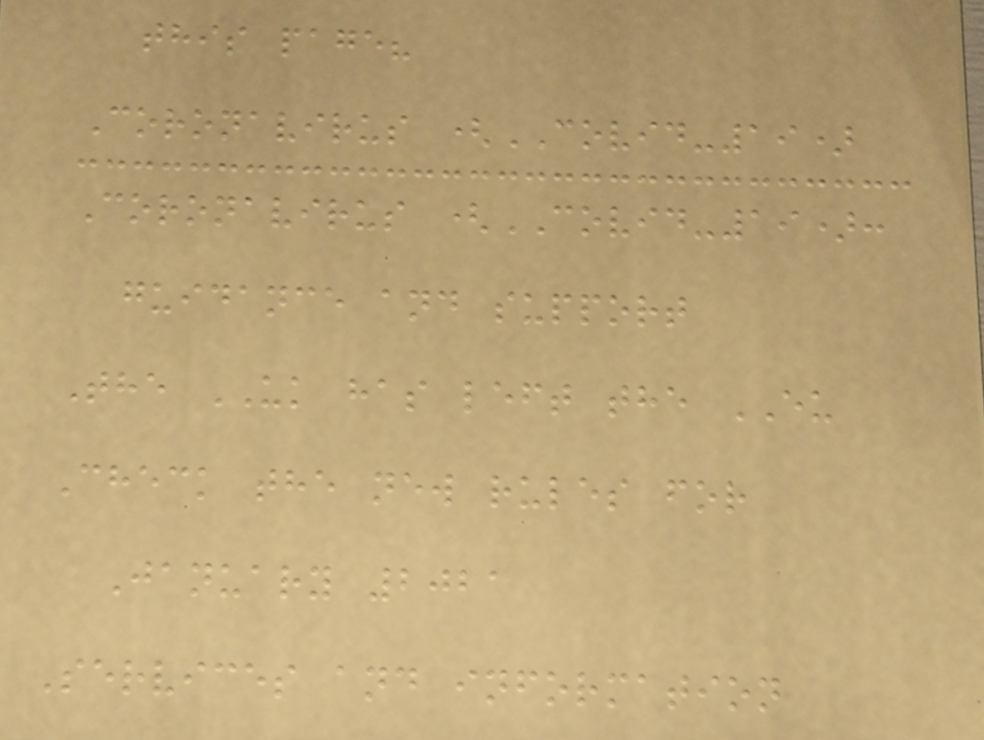this page?
Coronavirus (COVID-19)
Coronavirus (COVID-19):
guidance and support
The UK has left the EU
Check the new rules for
January 2021
Services and information
